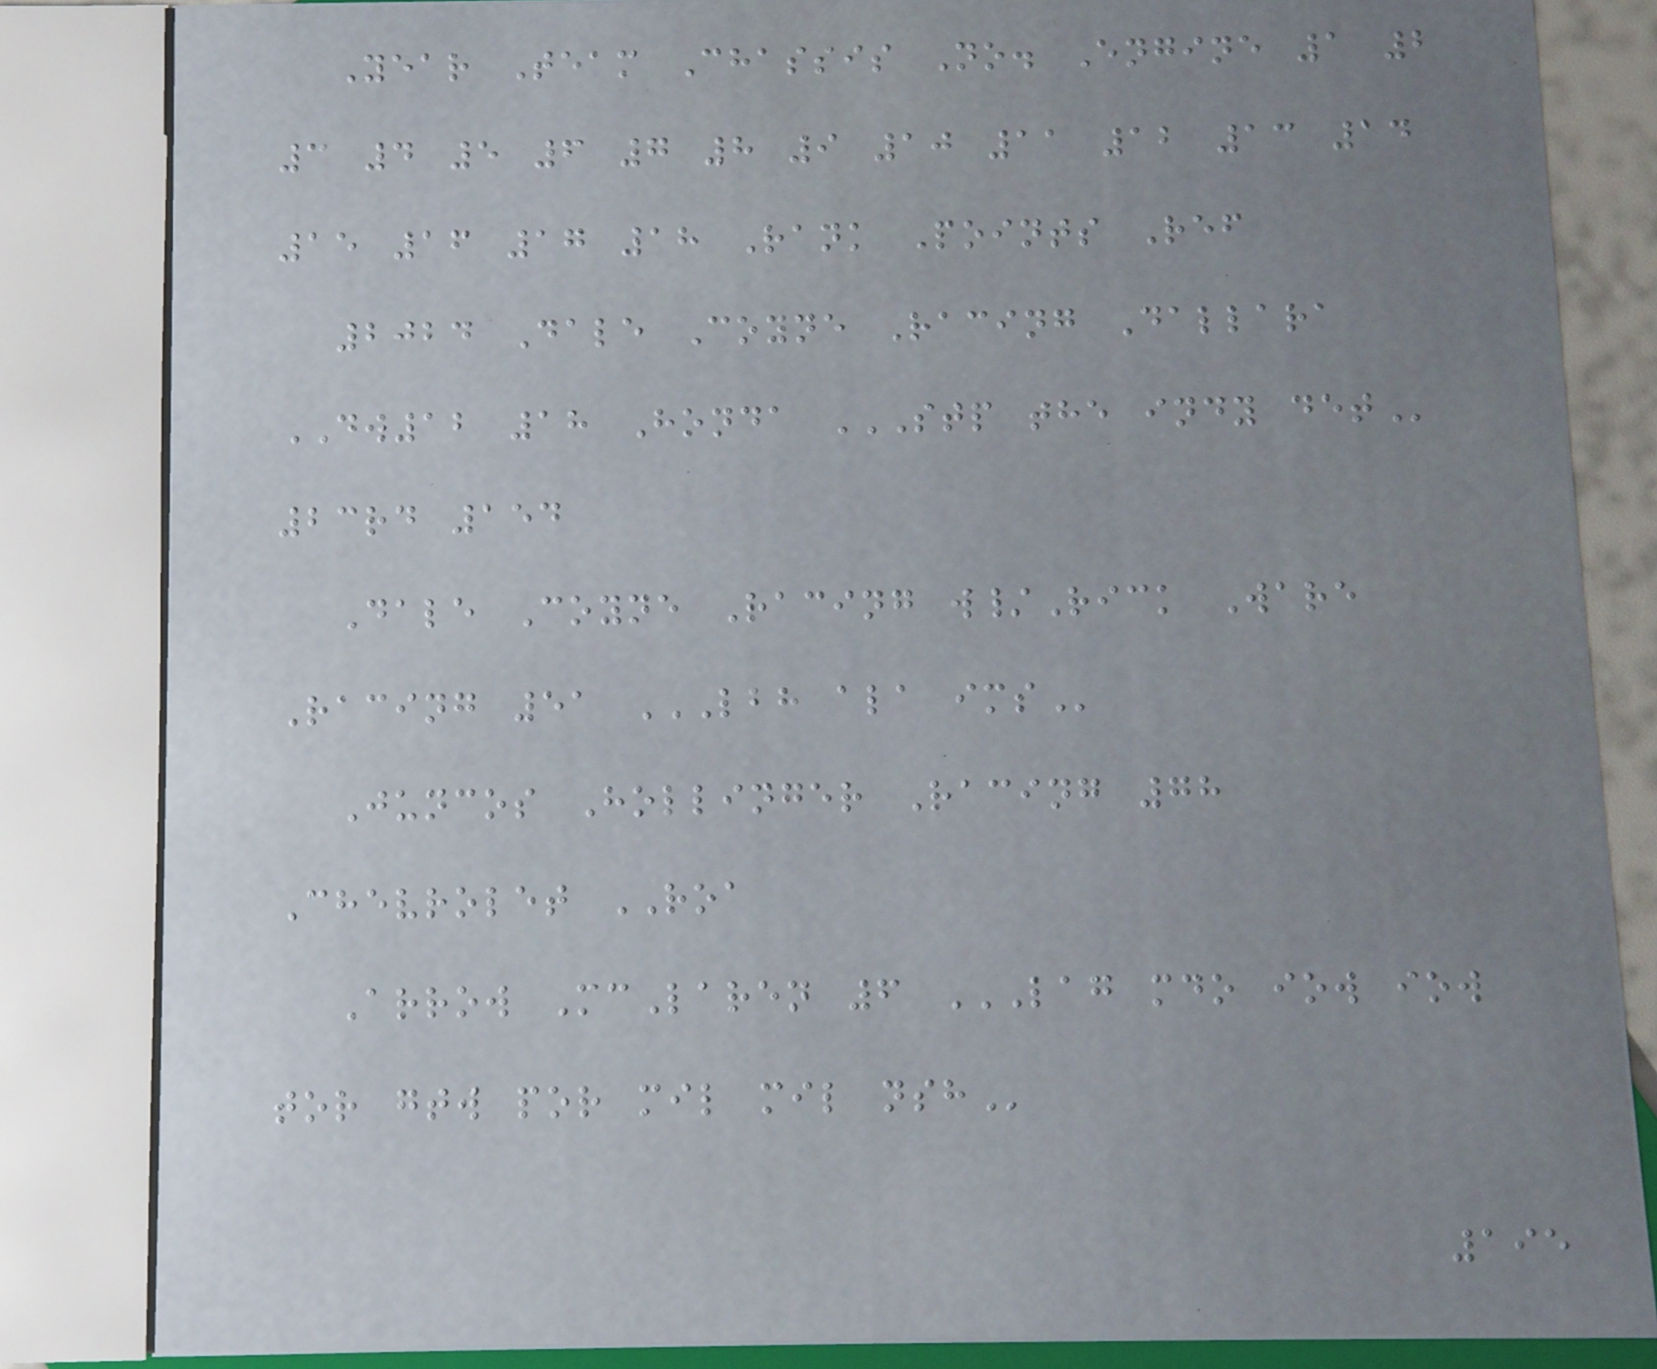Year Team Chassis No. Engine 1 2
3 4 5 6 7 8 9 10 11 12 13 14
15 16 17 18 Rank Points Ref
2024 Dale Coyne Racing Dallara
DW12 18 Honda STP THE INDY DET
23rd 154
Dale Coyne Racing w/Rick Ware
Racing 51 LBH ALA IMS
Juncos Hollinger Racing 78
Chevrolet ROA
Arrow McLaren 6 LAG MDO IOW IOW
TOR GTW POR MIL MIL NSH
195
